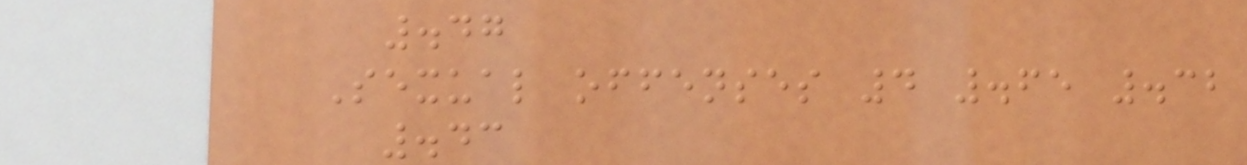.47
Sexual offenses 4 .65 .32
.43
